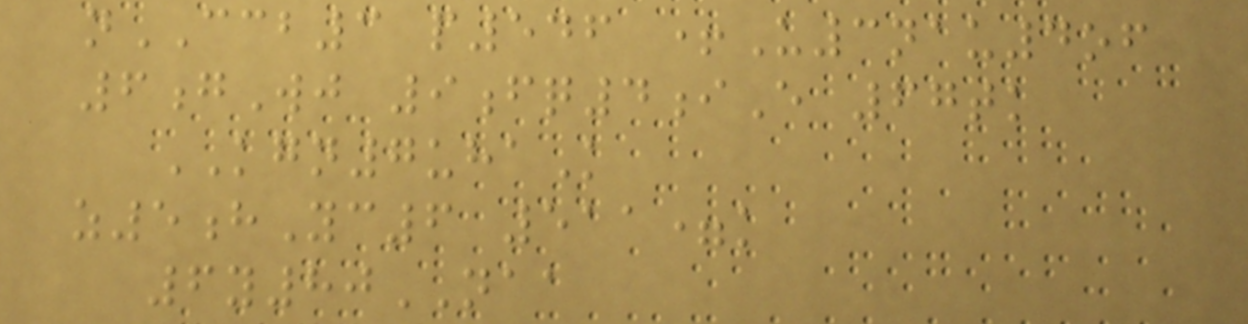nCCB3 p546 +U3nau4of
6gWj 9fq4iE 67tk
KGN7uhaK
z5hYc6 511=k
6y80NAA
